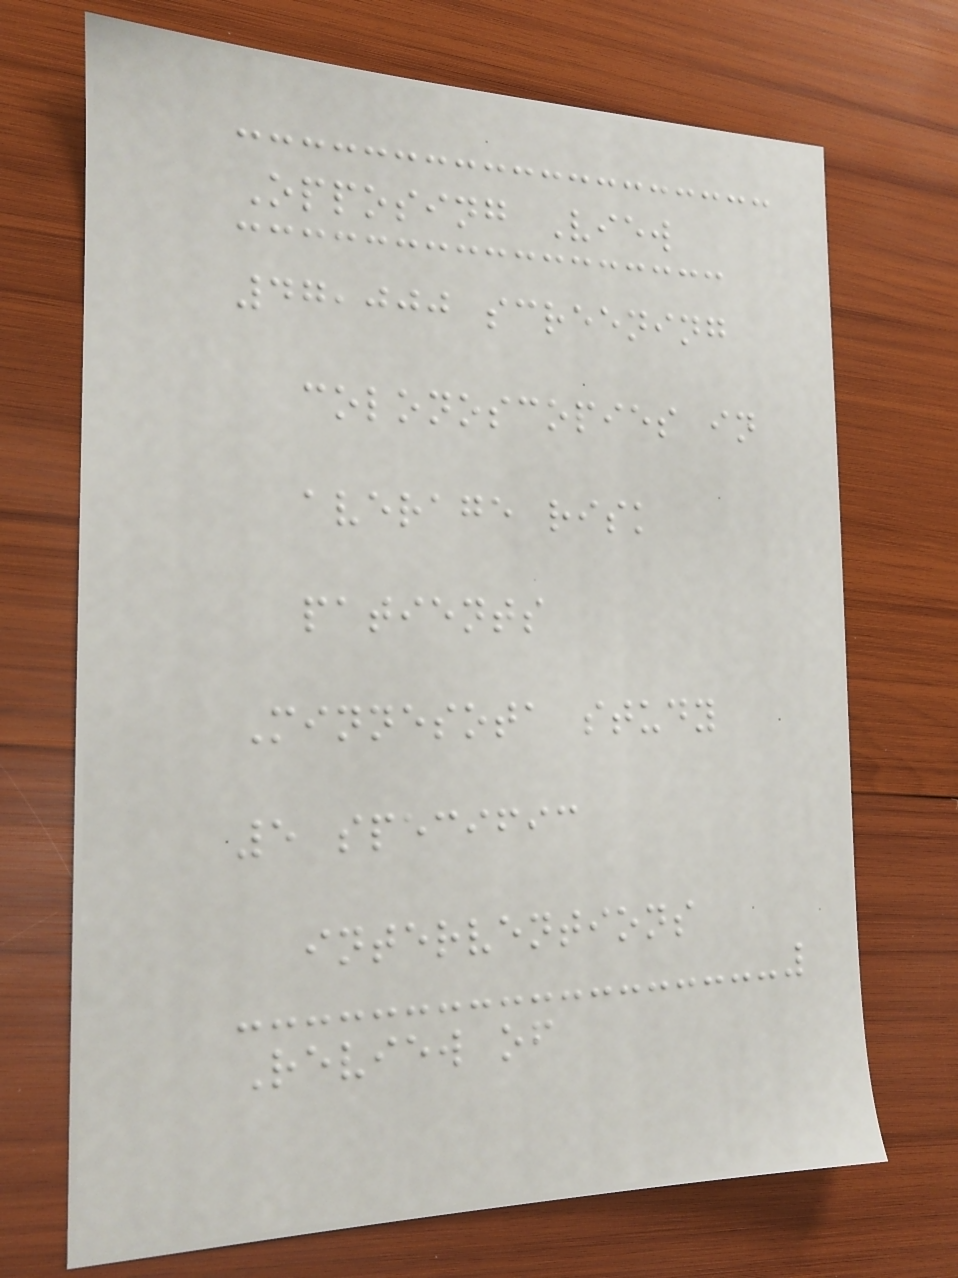Opposing View
47,000 screening
colonoscopies in
average risk
patients
Minnesota study
5 specific
interventions
Review of
